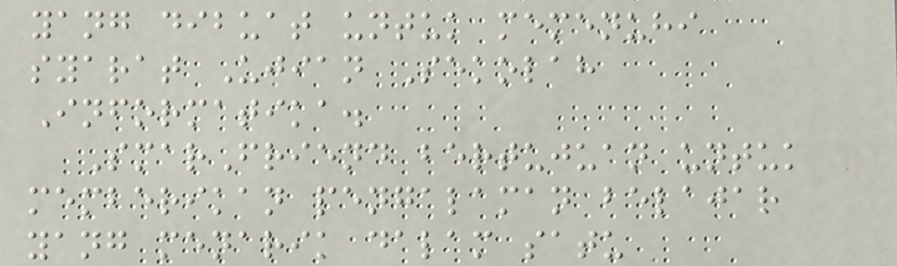yang dibuat untuk memenuhi
syarat Ujian Sekolah
Informatika.
SmarFriend bertujuan untuk
memberikan pengalaman belajar
yang menarik dalam satu
